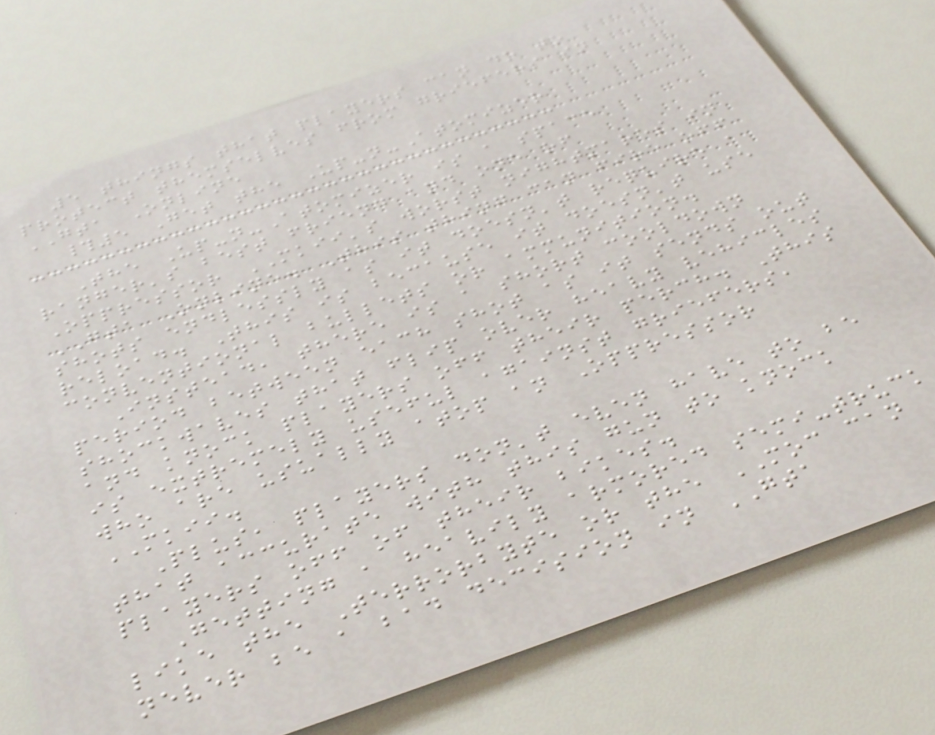5 things that players can do to
protect themselves from griefers in
GTA Online
#5 Get the Up-n-Atomizer
The Up-n-Atomizer is a space
ranger's best friend and one of
Oppressor MKII's worst nightmares in
GTA Online. This thing can fire off
shots endlessly as it doesn't require a
reload. This is because it doesn't use
conventional bullets or ammunition.
Instead, there is a short cooldown
period between each shot as it sends out
shockwaves that flip over heavy vehicles
and knock players off their perch. This
is extremely useful against griefers,
who are usually atop an Oppressor
MKII.
Plus, players don't even have to be
that accurate with this gun to knock
players off of their bikes.
Getting a heavily armored semi-truck
like the Terrorbyte or the MOC can
never be a bad decision in GTA
